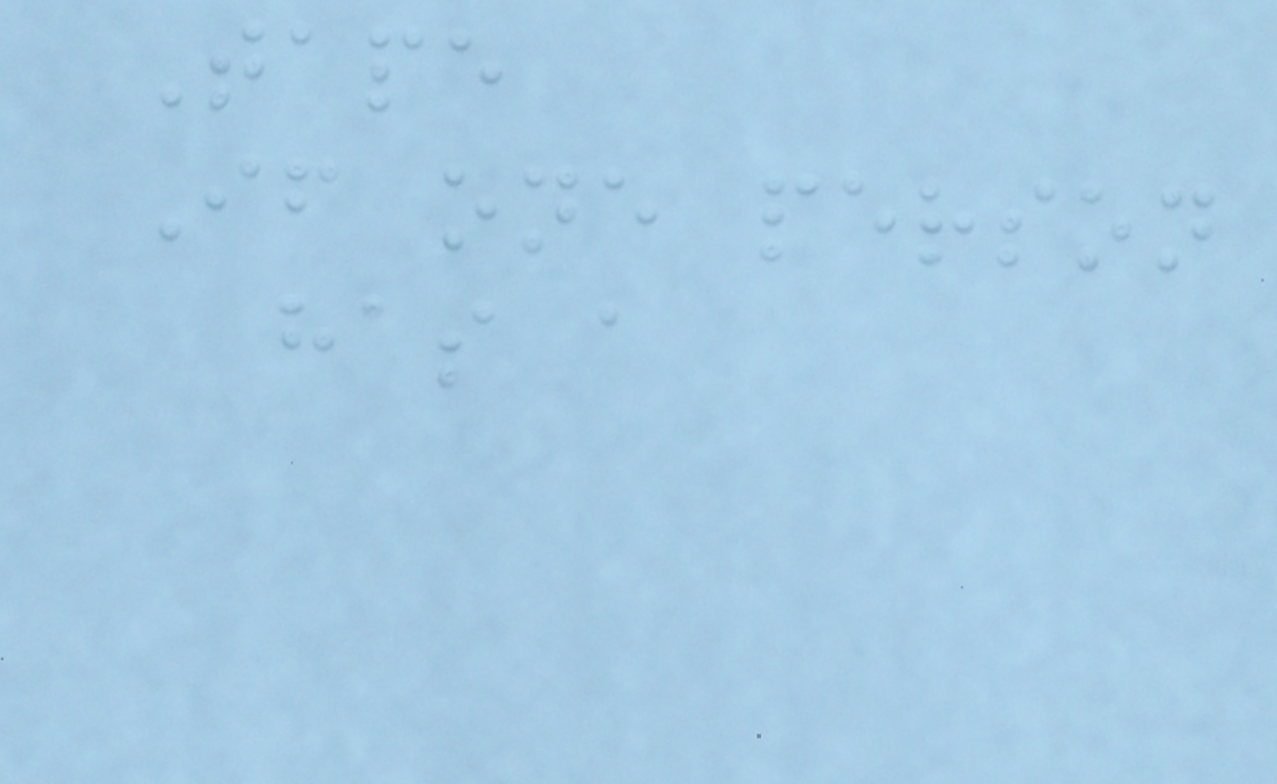Tape
If one person
has a
